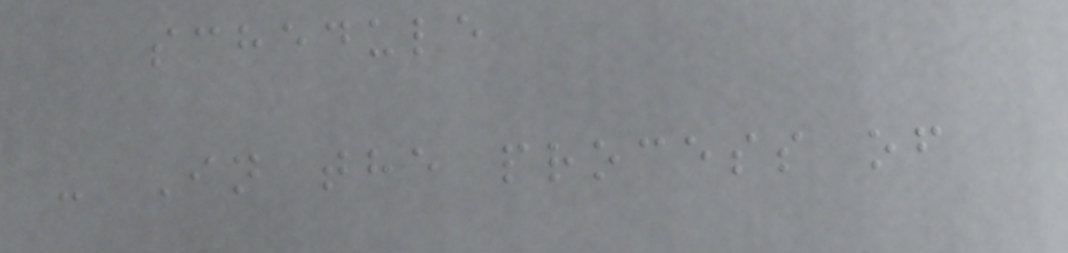schedule
- In the process of
